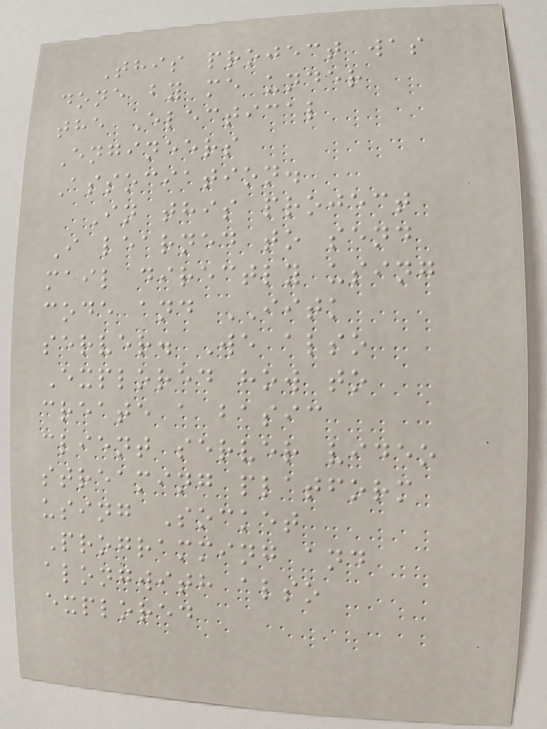This project was
done by me under
the Electical
Engineers
Association.
In this project
I learned to send
mail directly using
code and IITK
server. We also
Explored how to
create a basic
client server video
streaming platform
using Socket
Programming and
alongwith also
explored
